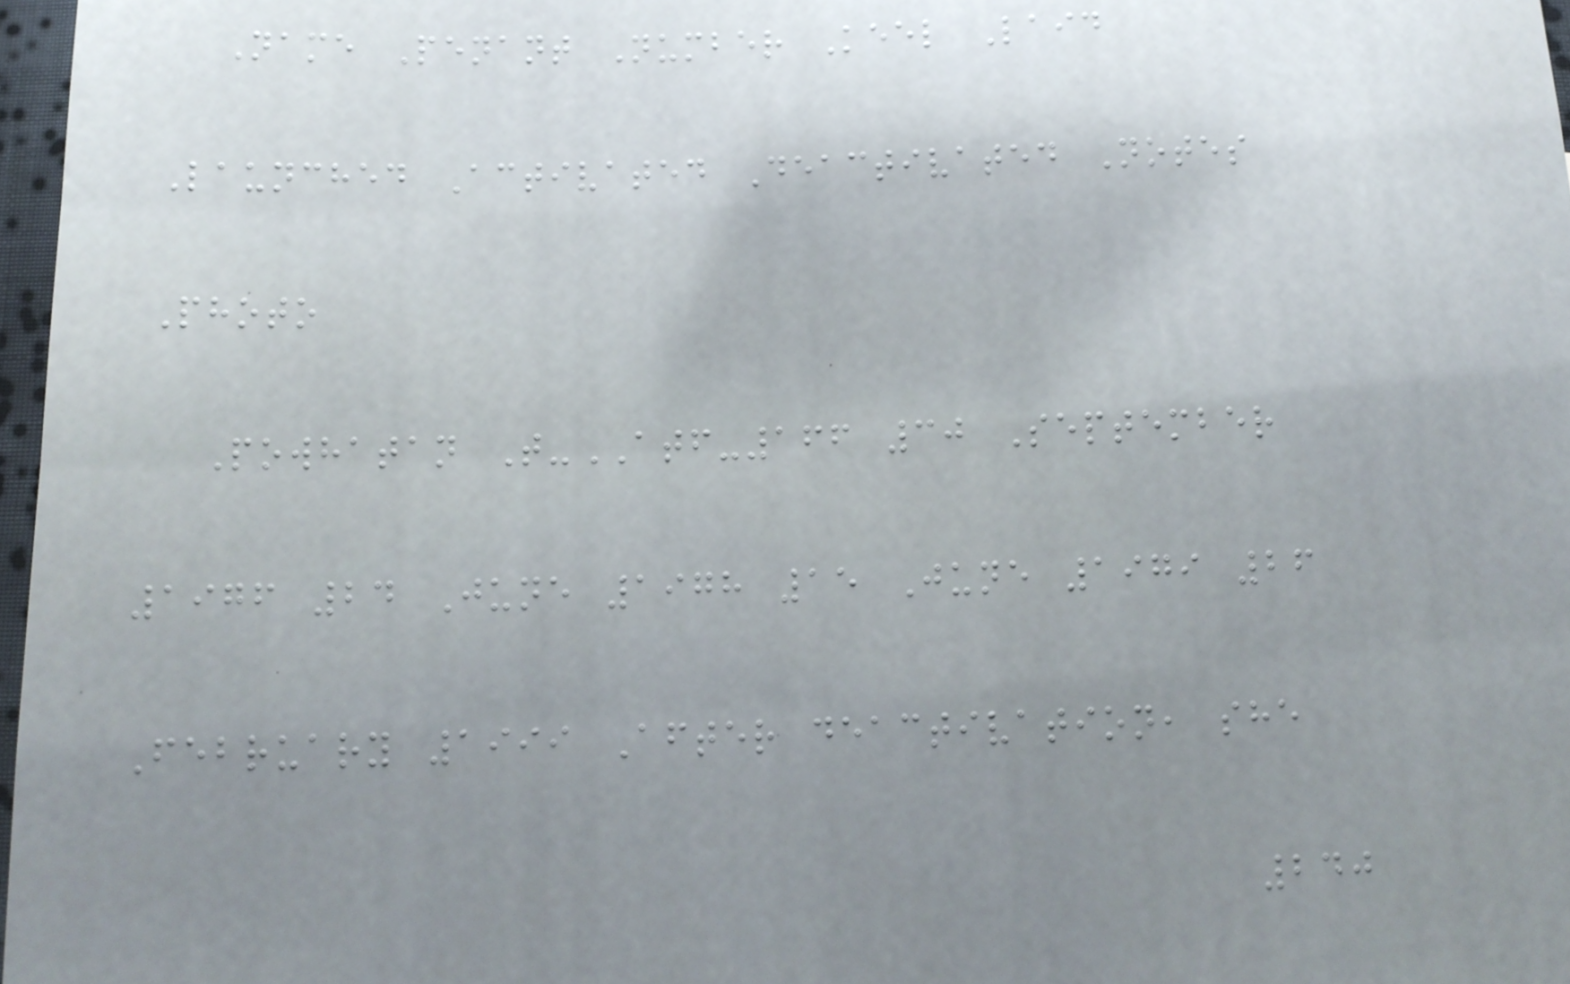Name Penant Number Keel Laid
Launched Activated Deactivated Notes
Photo
Powhatan T-ATF-166 30 September
1976 24 June 1978 15 June 1979 26
February 1999 After deactivation, she
240
